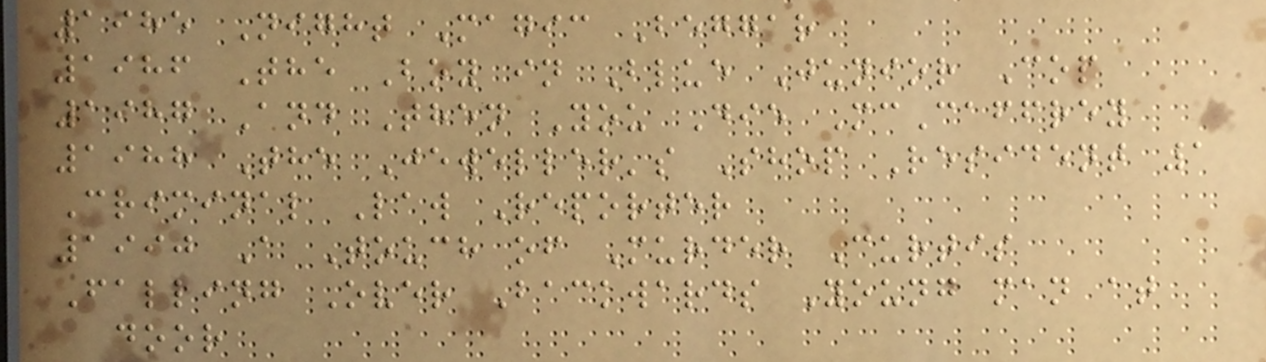1985 Night Magic Beggar
1986 The Boy in Blue Junior Cop
1987 And Then You Die McCaffrey
1988 The Jeweller's Shop Resident 1
Criminal Law Reporter
1990 A Touch of Murder Curtis
Falling Over Backwards Young man at
door
